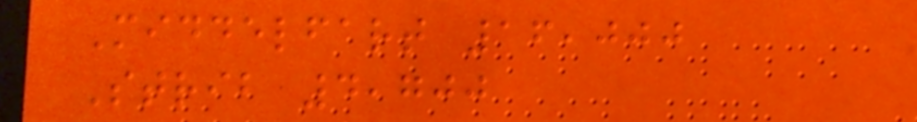Middelfart 16,000
Strib 4,700
